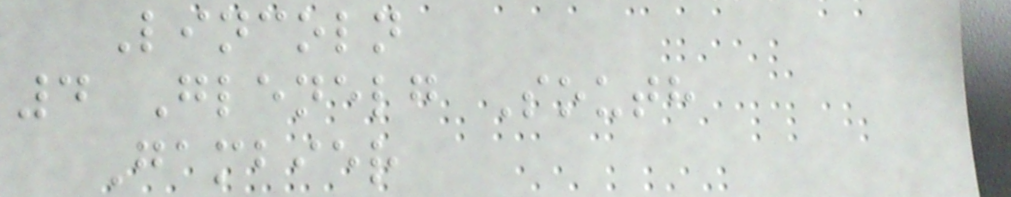Lincoln
4 Glenelg South
Gambier
